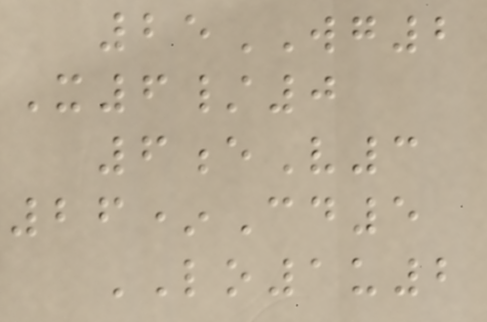25WG2
X6/0
6eV3
26*Cd5
LO1u2
